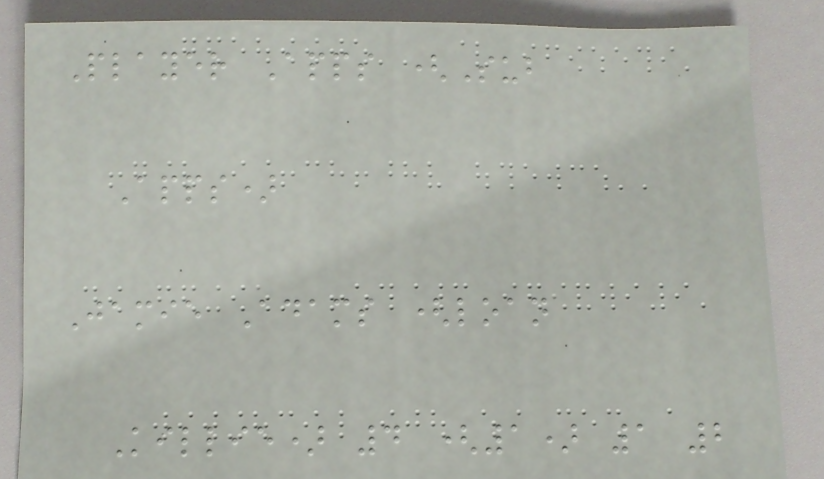Player Apps (Sub
Apps)
Jamie Adams (loan
Killie) 4 (1) 1 2
